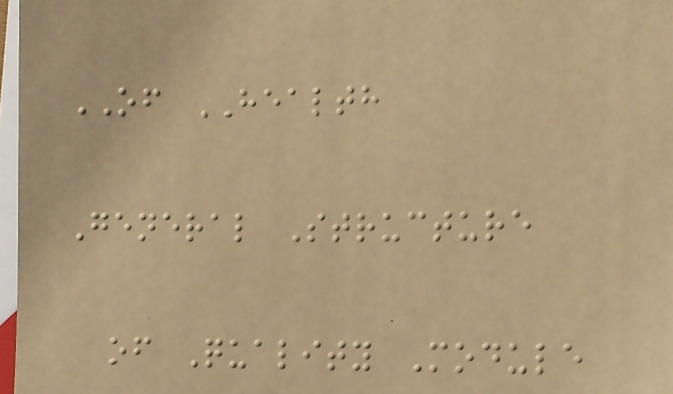OF HEALTH
General Structure
of Quality Module
